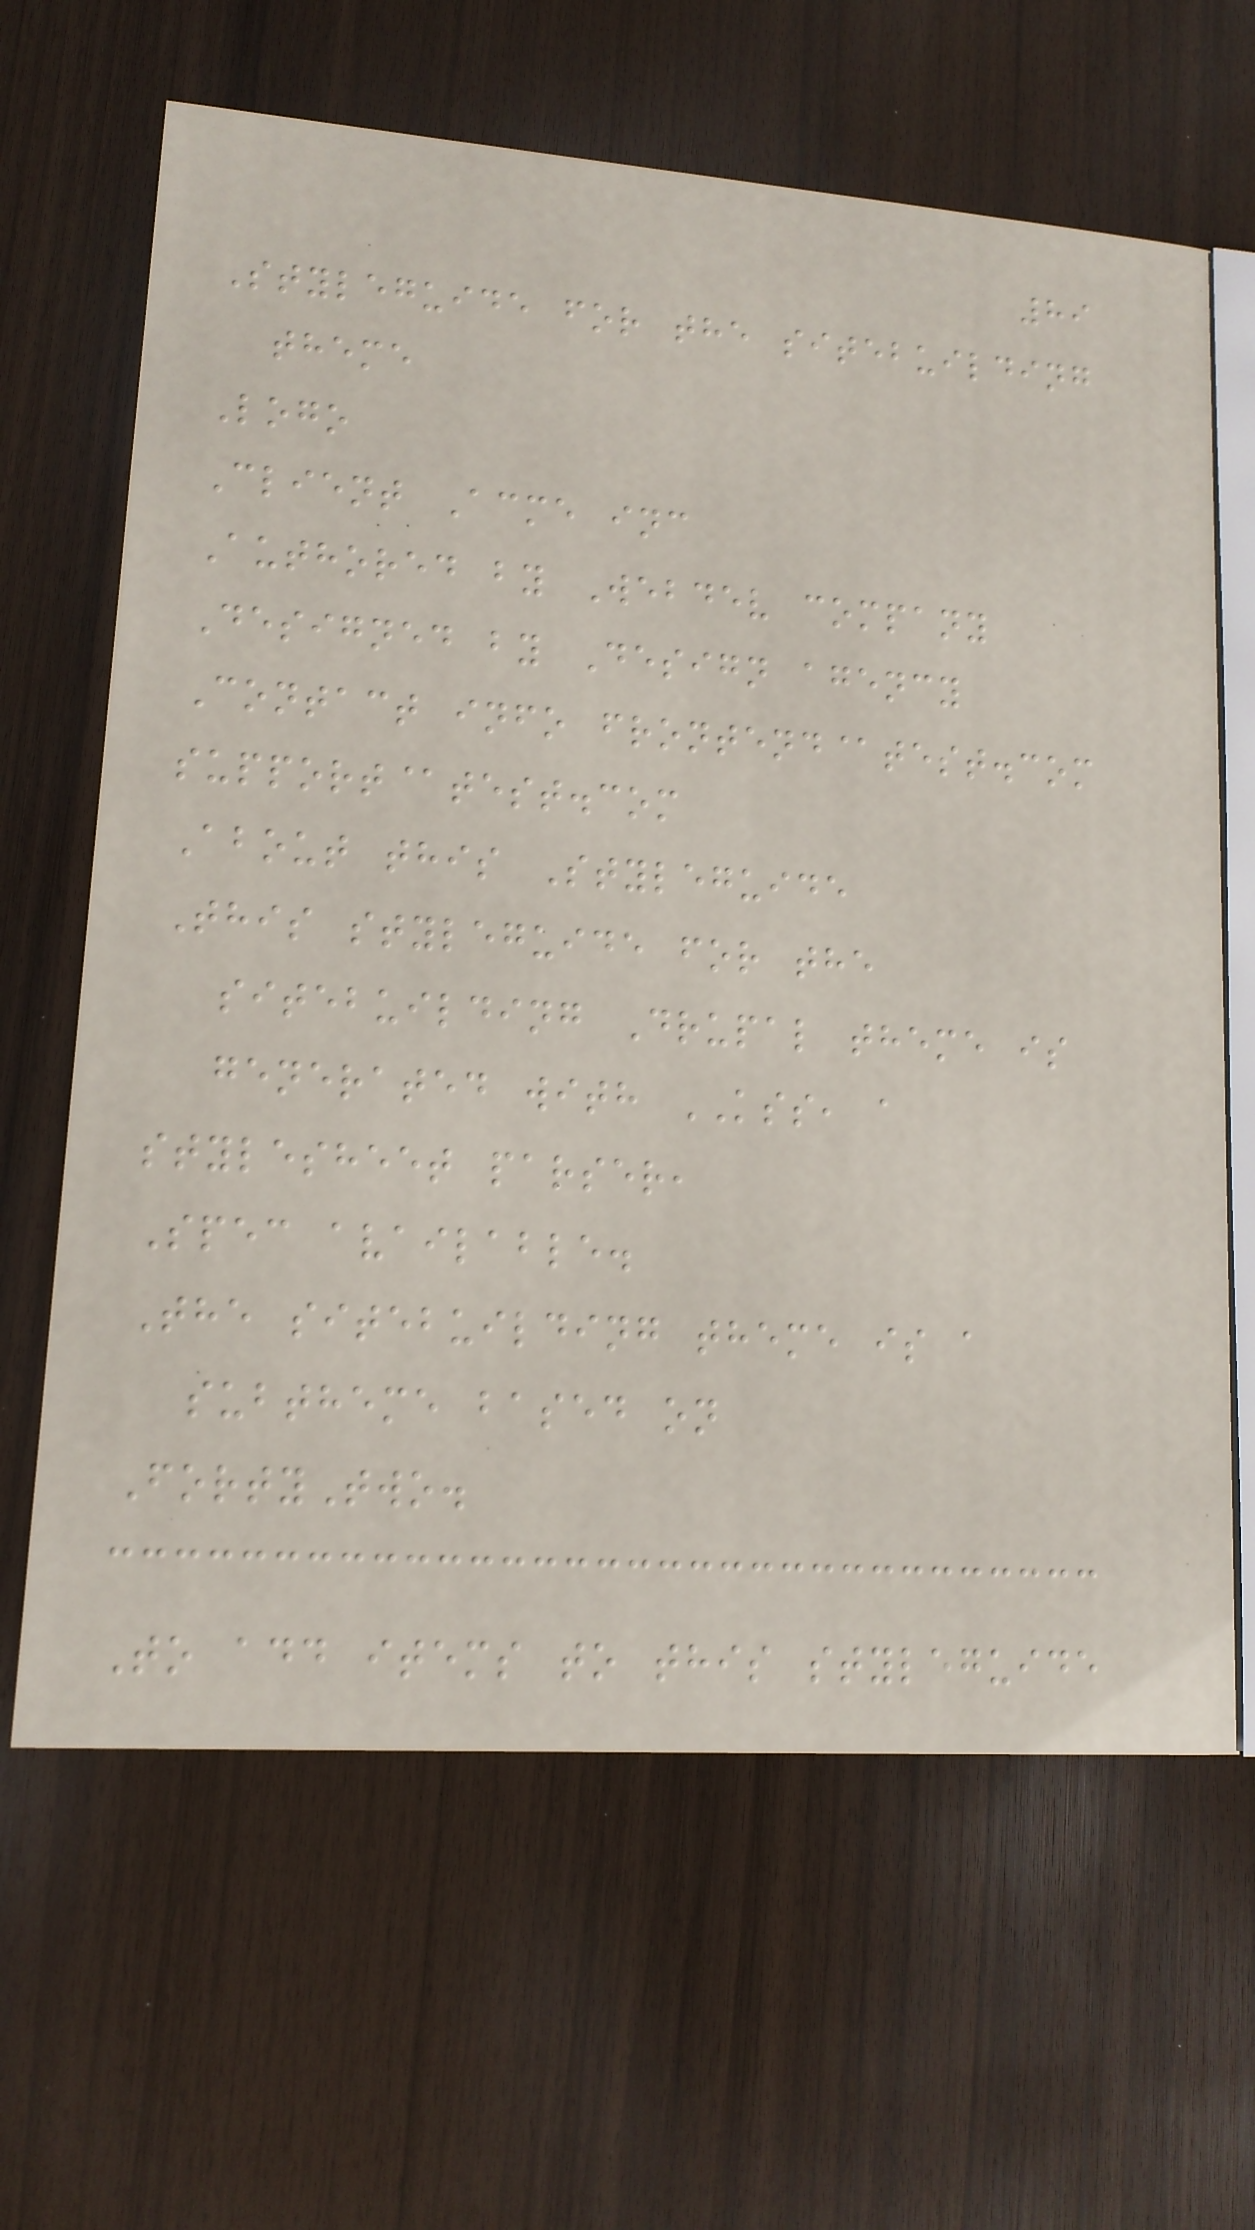89
Styleguide for the sitebuilding
theme
Logo
Client Acme inc
Authored by Webdev company
Designed by Design agency
Contact info frontend@test.com
support@test.com
About this Styleguide
This styleguide for the
sitebuilding Drupal theme is
generated with KSS, a
stylesheet parser,
Spec available.
The sitebuilding theme is a
subtheme based on
FortyTwo.
To add items to this styleguide
